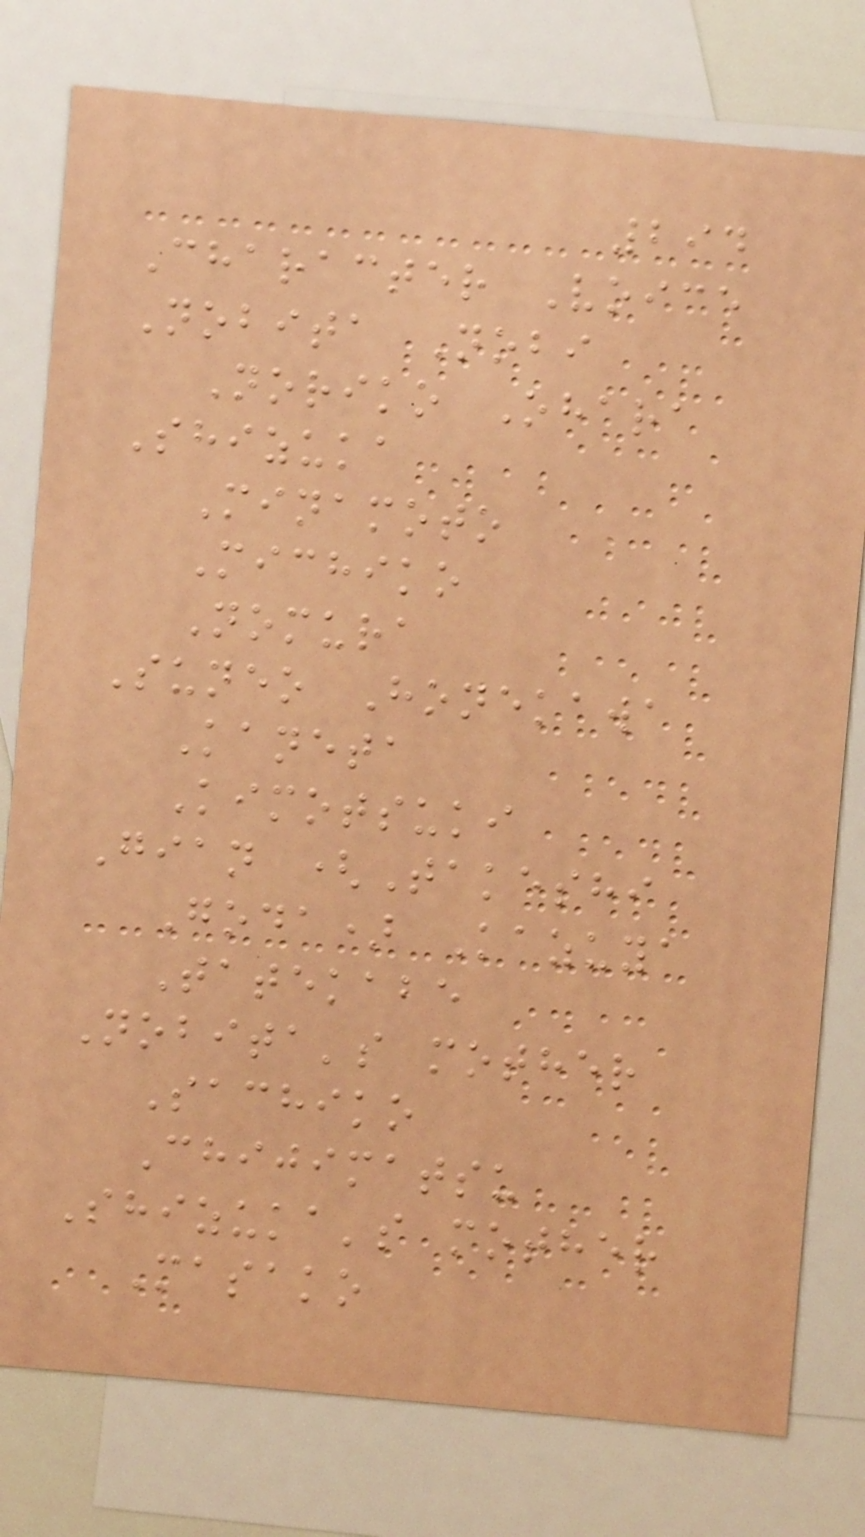294
Character Voice
Nobita Nobi
Noriko Ohara
Shizuka
Minamoto
Michiko
Nomura
Suneo Honekawa
Kaneta
Kimotsuki
Gian (Takeshi
Goda) Kazuya
Tatekabe
Nobita's mother
Sachiko
Chijimatsu
Shizuka's mother
Masako
